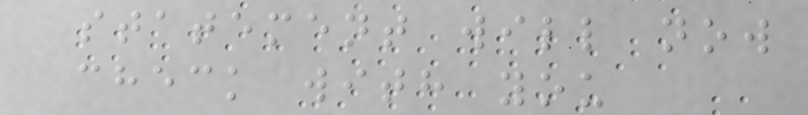statement will now
check with you
